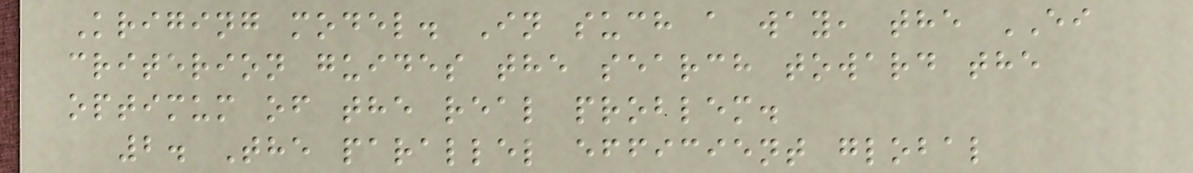Kriging model. In such a way, the EI
criterion guides the search toward the
optimum of the real problem.
2. The parallel efficient global
